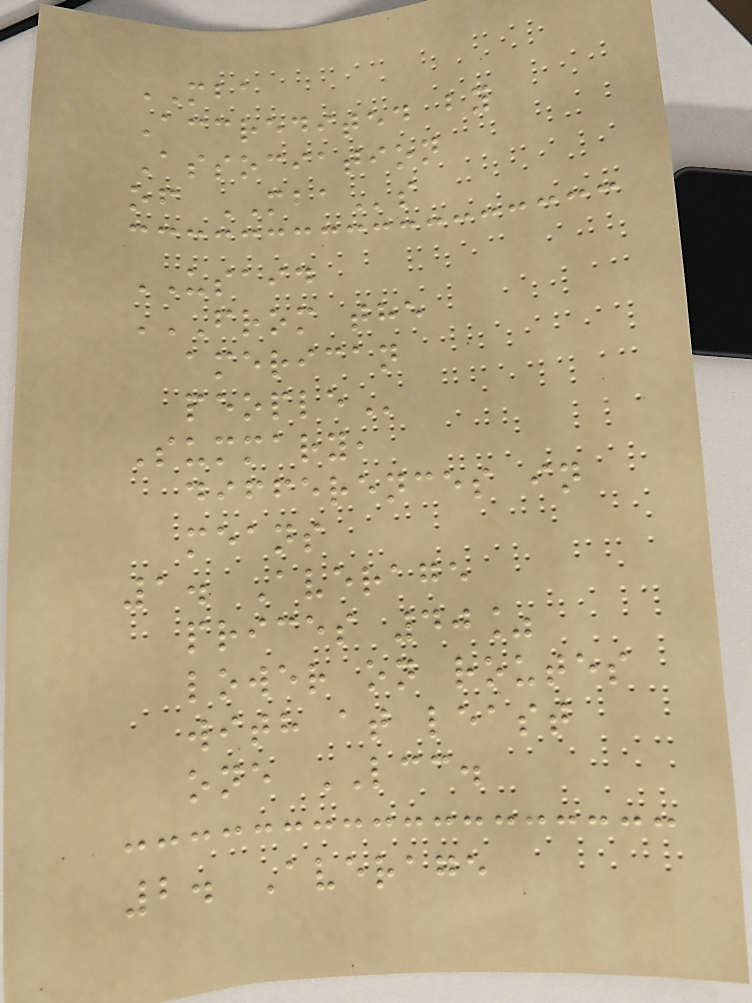MBA
Accredited by
Association
of MBAs
USAID
FROM THE
AMERICAN
PEOPLE
Summary,
differences in
means
1. Average
prices 40%
lower on routes
with at least
one LCC.
2. Average
